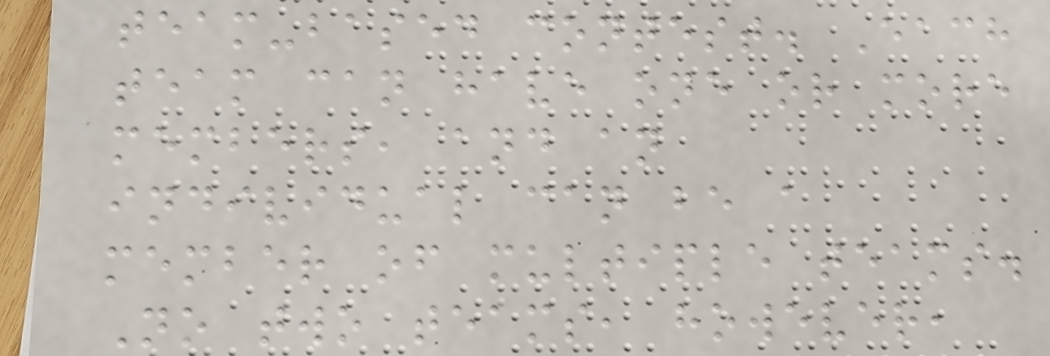team-based contest. Each
team can have one or more
members, and an
individual can be a
member of multiple teams.
No two teams, however,
